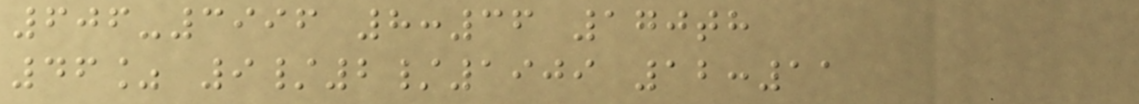606-3996 8:36 170th
46% 9/2/1909 12:11
